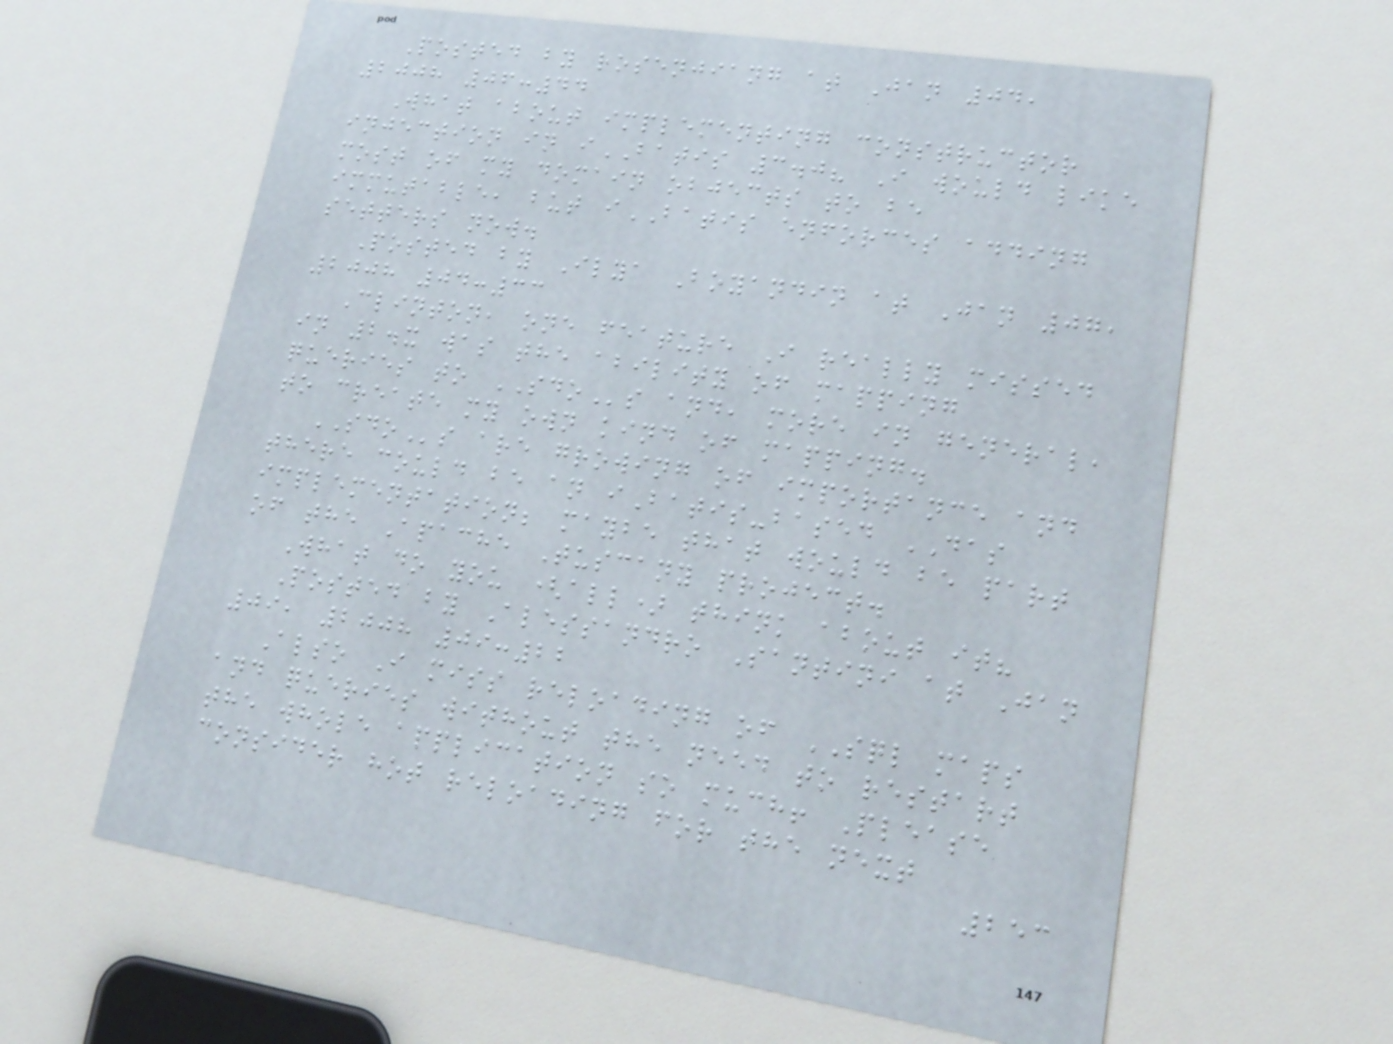Posted by rosenjiang at Jan 04,
2008 06:44
What about implementing constructor
injection in iBATIS 3.0? I would like
most of my domain objects to be
immutable, but iBATIS enforces adding
setters now.
Posted by Ilya Boyandin at Jan 07,
2008 04:33
Clinton, one feature I really missed
in 2.x was the ability of mapping
queries to SDOs and, more in general,
to create my own kind of mapping.
SDOs are growing of importance and
there could be an iBatis-based DAS
implementation; maybe that would be part
of the Apache Tuscany project.
What do you (all) think about it?
Posted by Alessandro Santini at Jan
09, 2008 09:22
Also I miss reloading of SQL maps
and queries without the need to restart
the whole application so much! Please
consider hot reloading for the next
253
